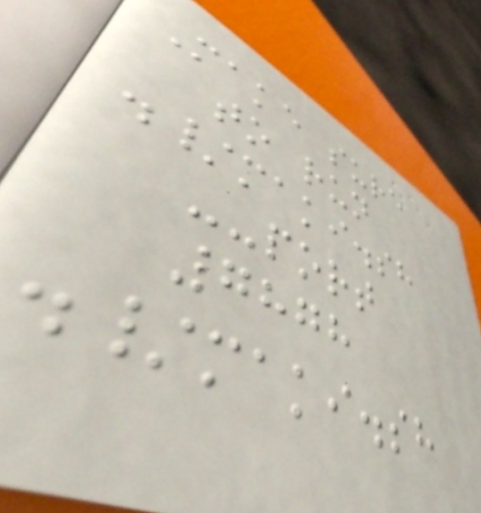Make sure
to run
./maki.sh
--port
7878
./maki.sh
